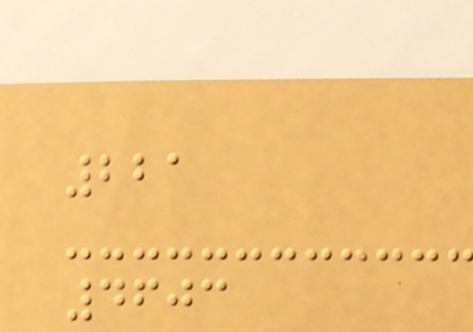221
4603
